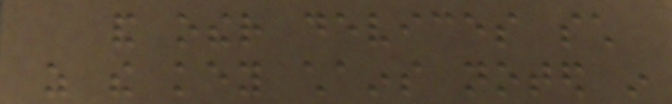and other devices such
as the key chains noted in
